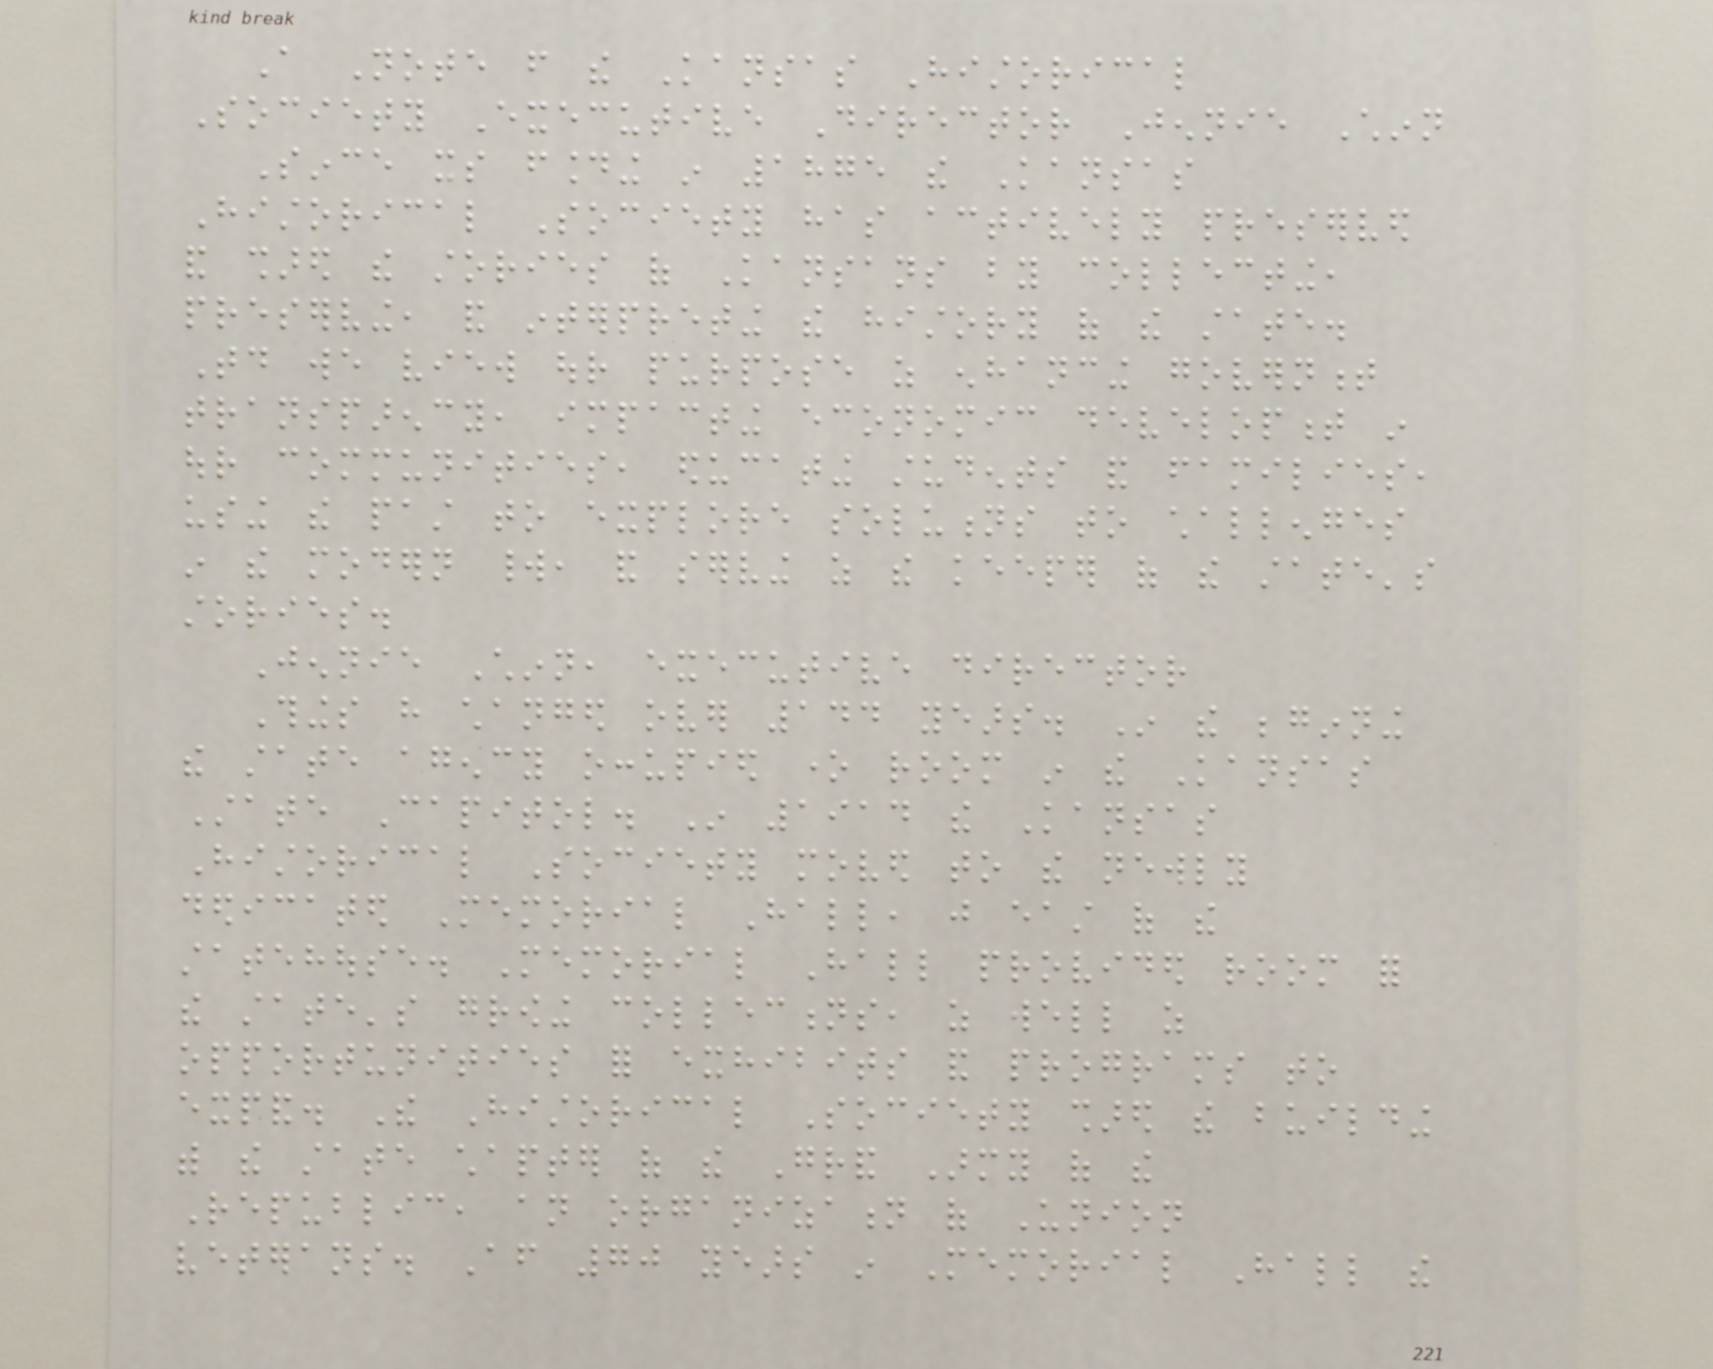A Note from the Kansas Historical
Society Executive Director Jennie Chinn
Since its founding in 1875 the Kansas
Historical Society has actively preserved
and shared the stories of Kansans by collecting,
preserving, and interpreting the history of the state.
Today we view our purpose as enhancing government
transparency, impacting economic development in
our communities, educating students and families,
using the past to explore solutions to challenges
in the modern world, and serving as the keeper of the state's
stories.
Jennie Chinn, executive director
Things have changed over 144 years. In the beginning
the state agency occupied one room in the Kansas
State Capitol. In 1914 the Kansas
Historical Society moved to the newly
dedicated Memorial Hall, just east of the
statehouse. Memorial Hall provided room for
the state's growing collections, as well as
opportunities for exhibits and programs to
expand. The Historical Society shared the building
with the state chapter of the Grand Army of the
Republic, an organization of Union
veterans. After 70 years in Memorial Hall the
